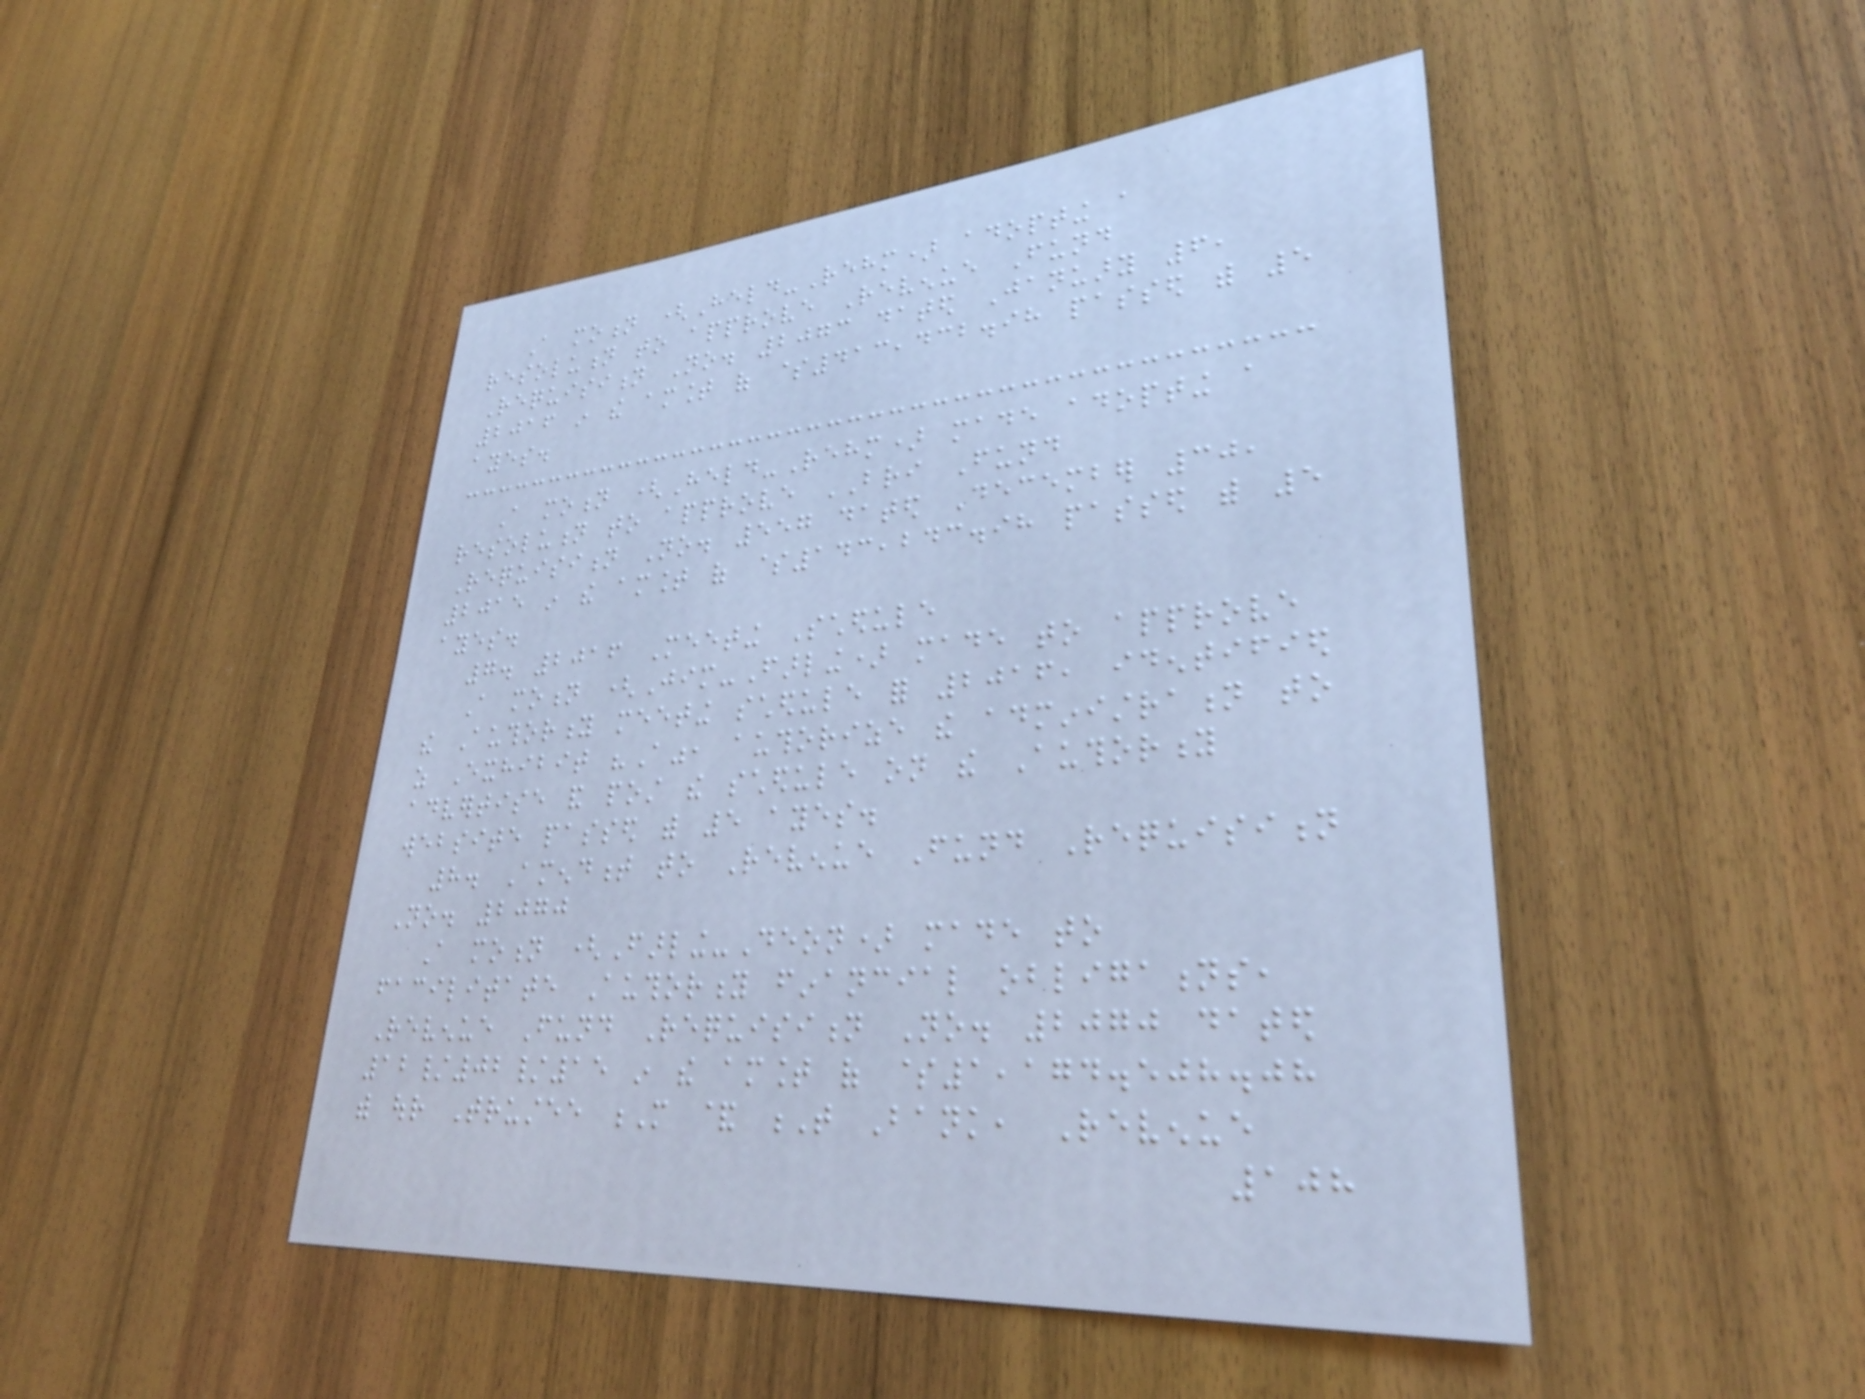A motion (Held-Rehm) adopting a
resolution to approve Revenue Fund
Requisition No. 2073 dated January 6,
2016 in the amount of $413,432.98 passed with 5
ayes.
A motion (Held-Rehm) made adopting a
resolution to approve BRI Fund
Requisition No. 557 dated December 30,
2015 in the amount of $143,243.98 passed with 5
ayes.
7. 2016 Meeting Schedule
A motion (Jim-Farling) made to approve
the Authority meeting schedule for 2016, identified
as Exhibit "A", authorize the administration to
advertise and post the schedule on the Authority
website passed with 5 ayes.
8. Amendment to Revenue Fund Requisition
No. 2070
A motion (Farling-Deon) made to
facilitate Authority financial obligations,
Revenue Fund Requisition No. 2070 dated
12/02/15 in the amount of $1,174.508.08
with our Trustee M & T Bank, Revenue
108
